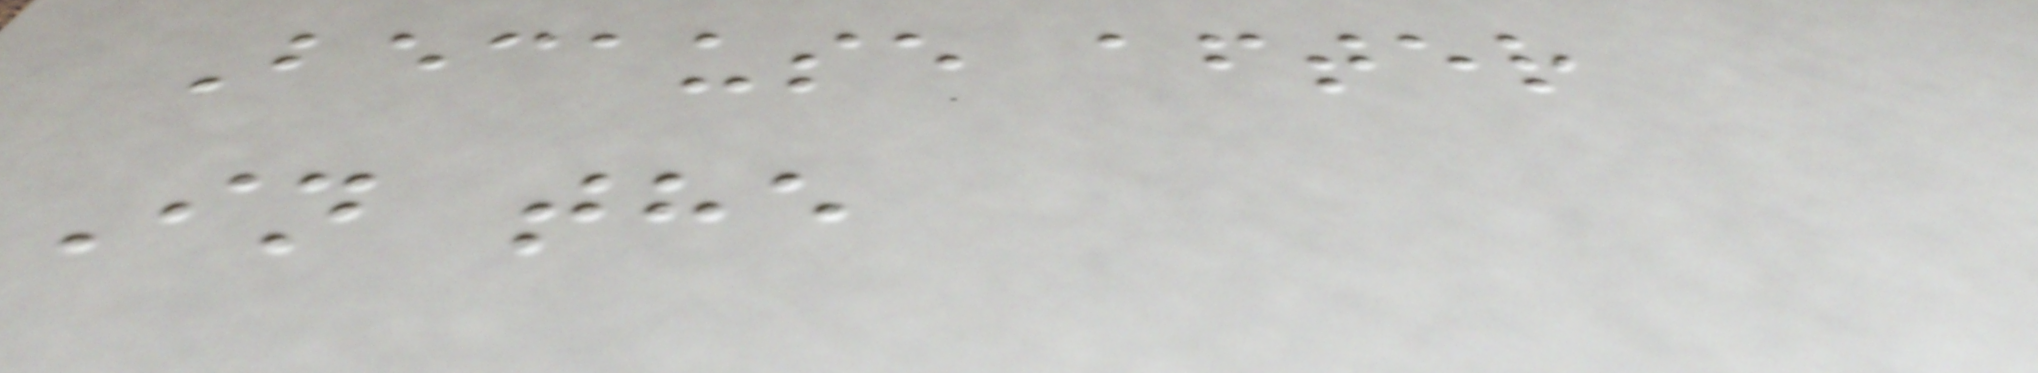Because after
In the
